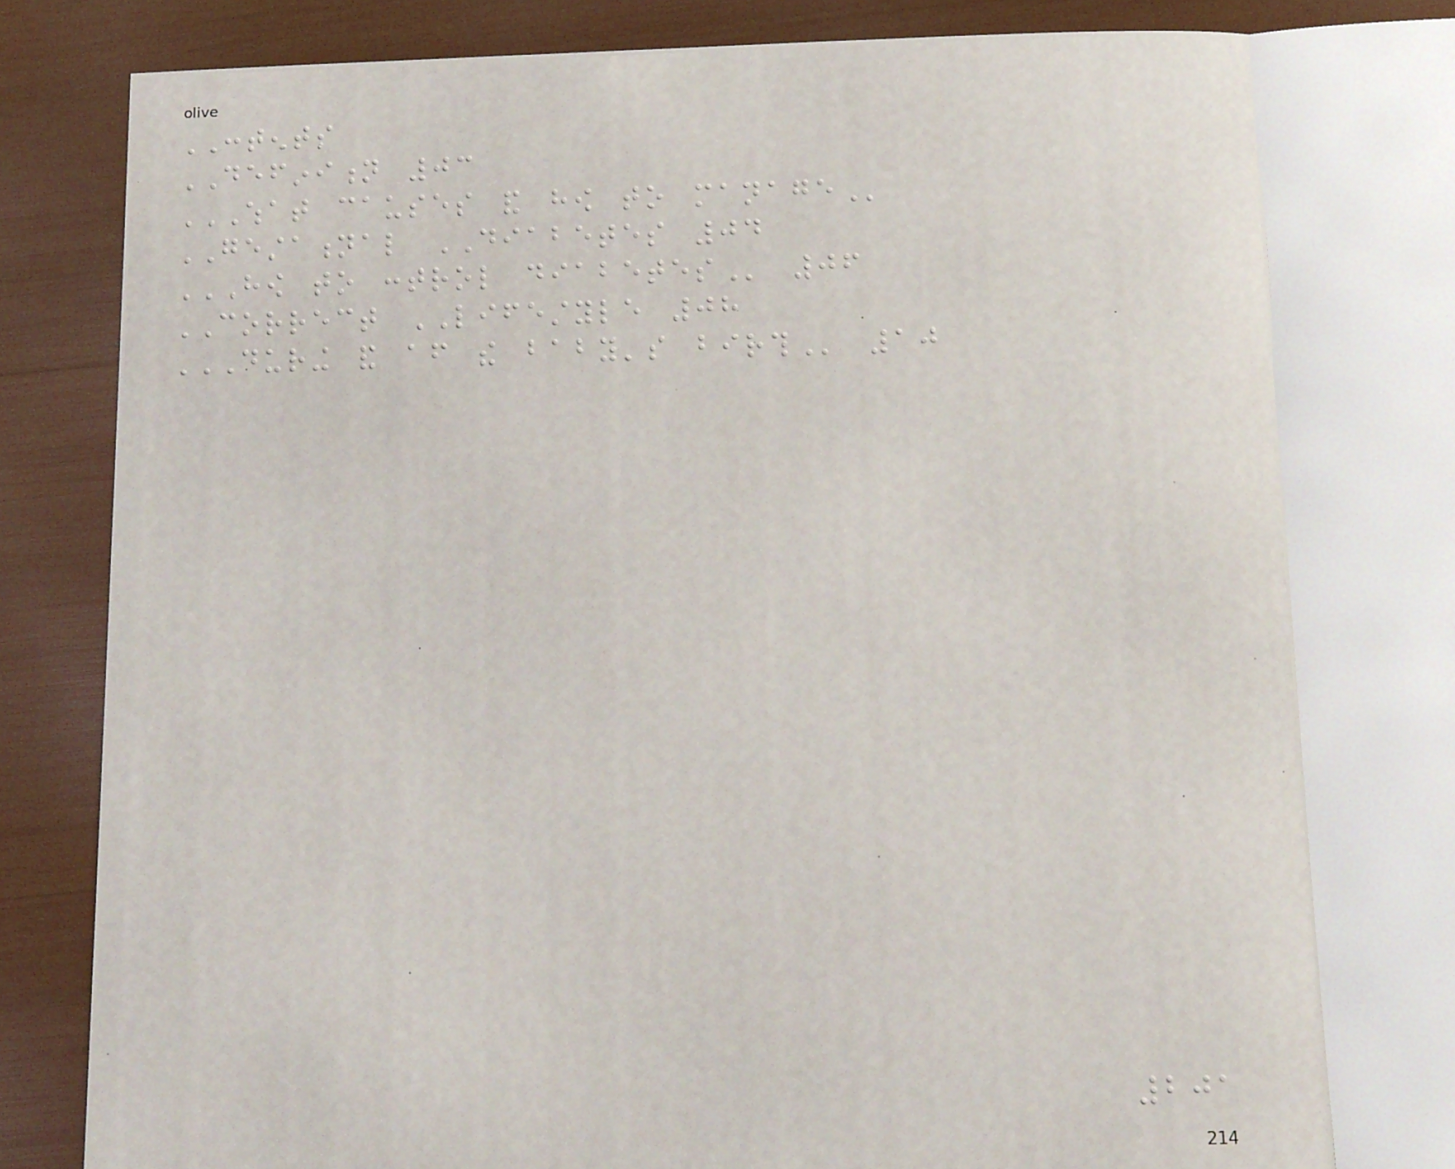CONTENTS
DEFINITION 03
WHAT CAUSES AND HOW TO MANAGE
GESTATIONAL DIABETES 04
HOW TO CONTROL DIABETES 06
CORRECT LIFESTYLE 08
DURING AND AFTER THE BABY'S BIRTH 10
201
